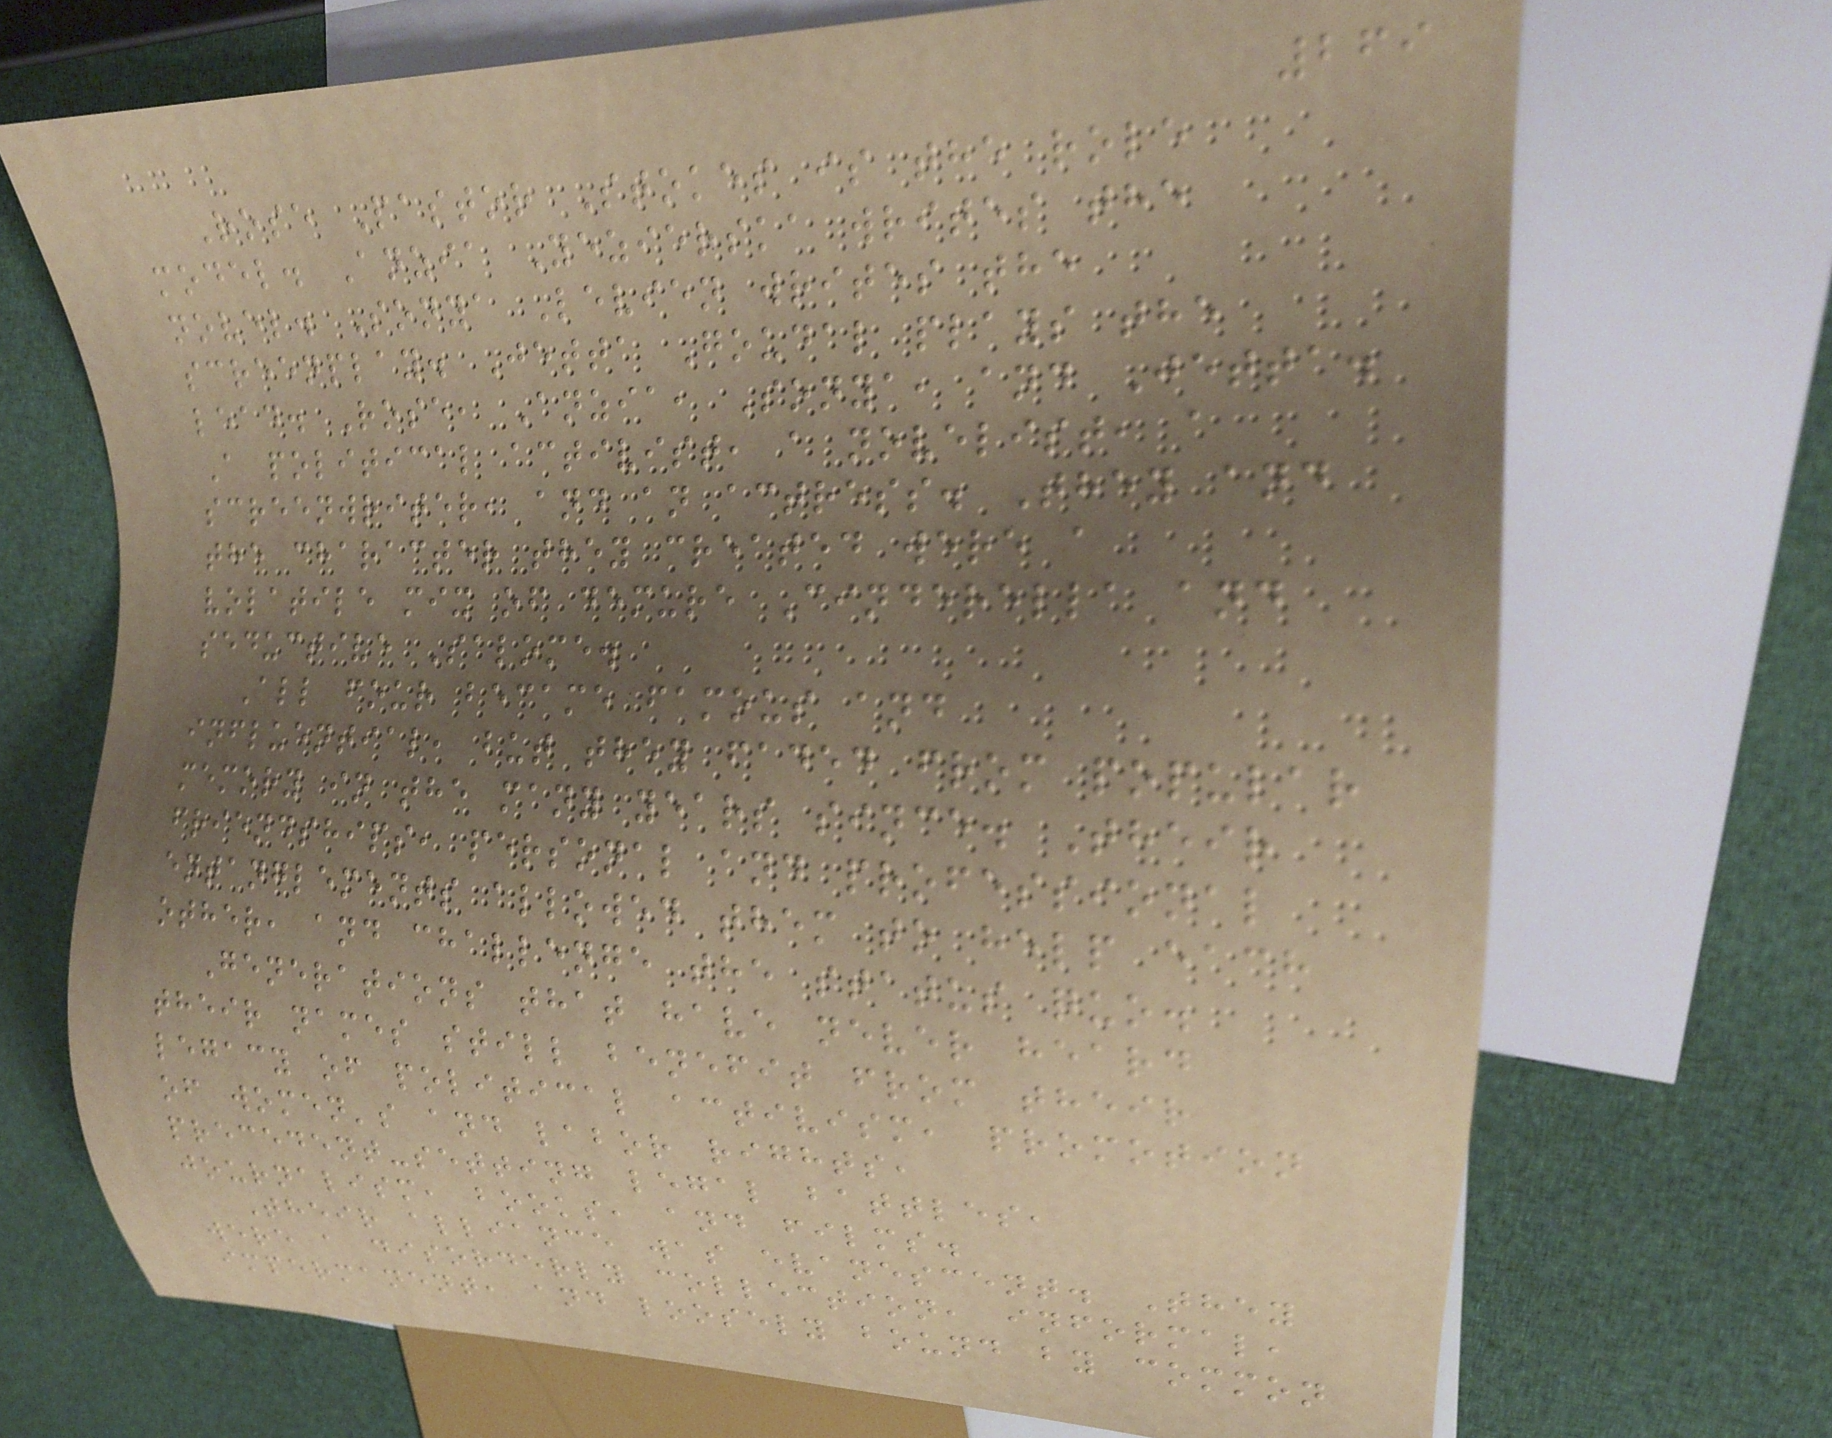269
Rose Pastor Stokes is the role
model. Anzia Yezierska writes the
novel. Sonya Levien writes the
screenplay. Jetta Goudal plays the
lead. Rose, Anzia, Sonya, and Jetta.
A political activist, a novelist, a
screenwriter, and an actress. They and
the character they created were a
volatile mix of demure Cinderella and
seductive Salome.
All four became famous and
influential, but they faded from popular
memory in the many years since. Their
friendships, personal and professional
entanglements allowed them to help each
other, and challenge the status quo.
Generations that have never heard
their names still benefit from their
legacy of political activism, promotion
of women's and labor rights,
precedent-setting legal battles,
journalism, books, and films.
Their alliance was evanescent. They
were a disorderly collection, informal,
impermanent, and loosely bound by common
